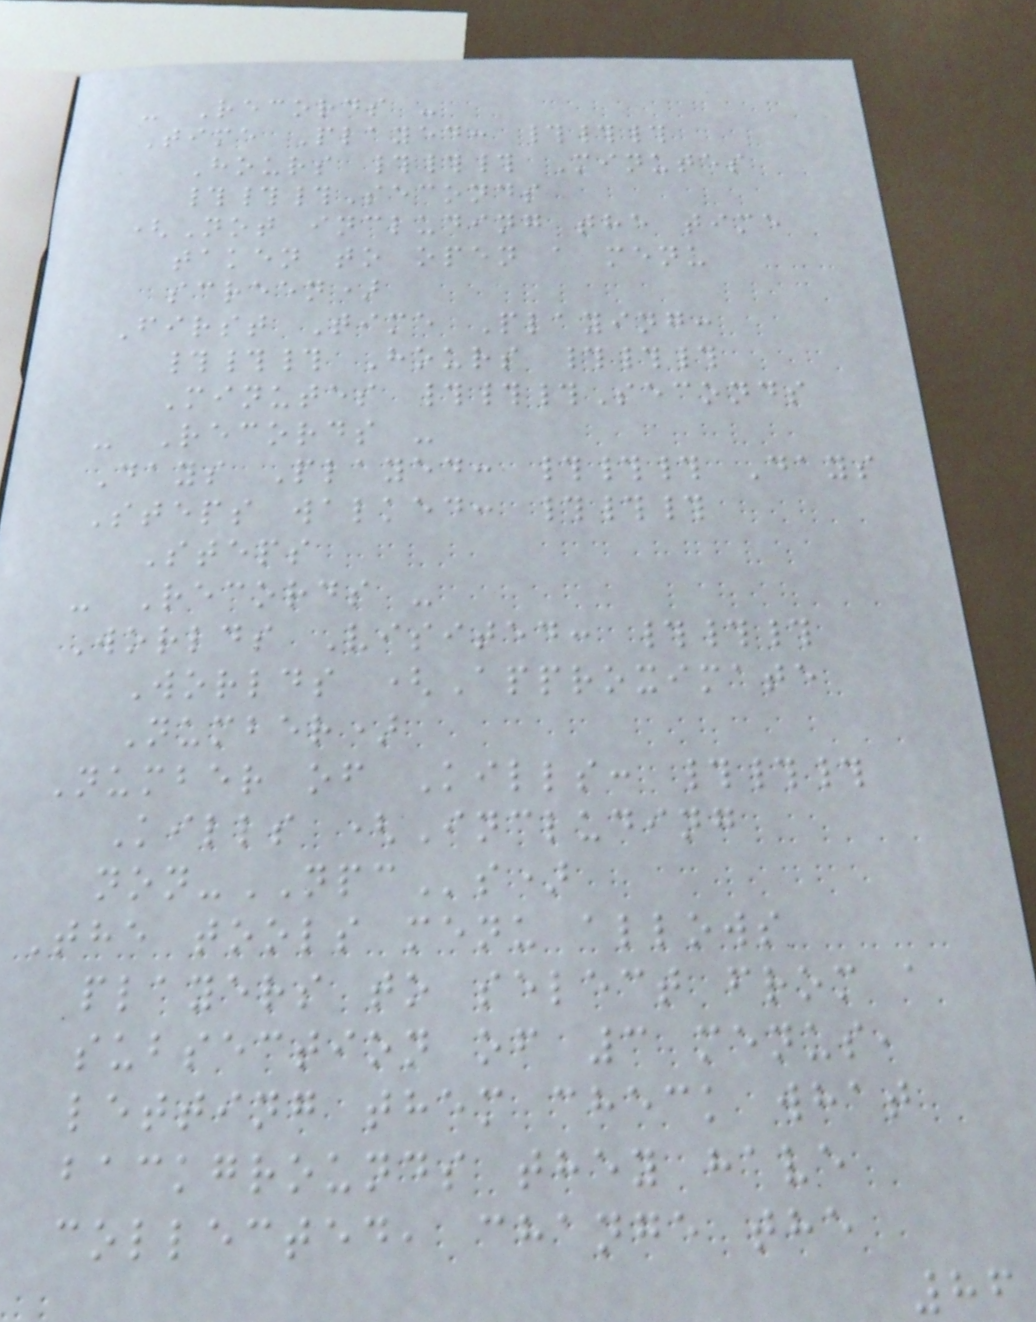- Records -
Time Played: ###
Hours ### Minutes
###Seconds
(Not including the time
taken to open a menu
screen)
First Time Playing:
### Hours ###
Minutes ###Seconds
- Records -
Days Played: ### Days
Steps walked: ###
Steps
- Records -
Worlds Visited: ###
Worlds (Approximate
Number)
Number of Kills: ###
Kills (Including
non-NPCs)
The tools menu allows
players to select from a
subsection of 3 menus,
letting them check what
backgrounds they have
collected, change the
86
